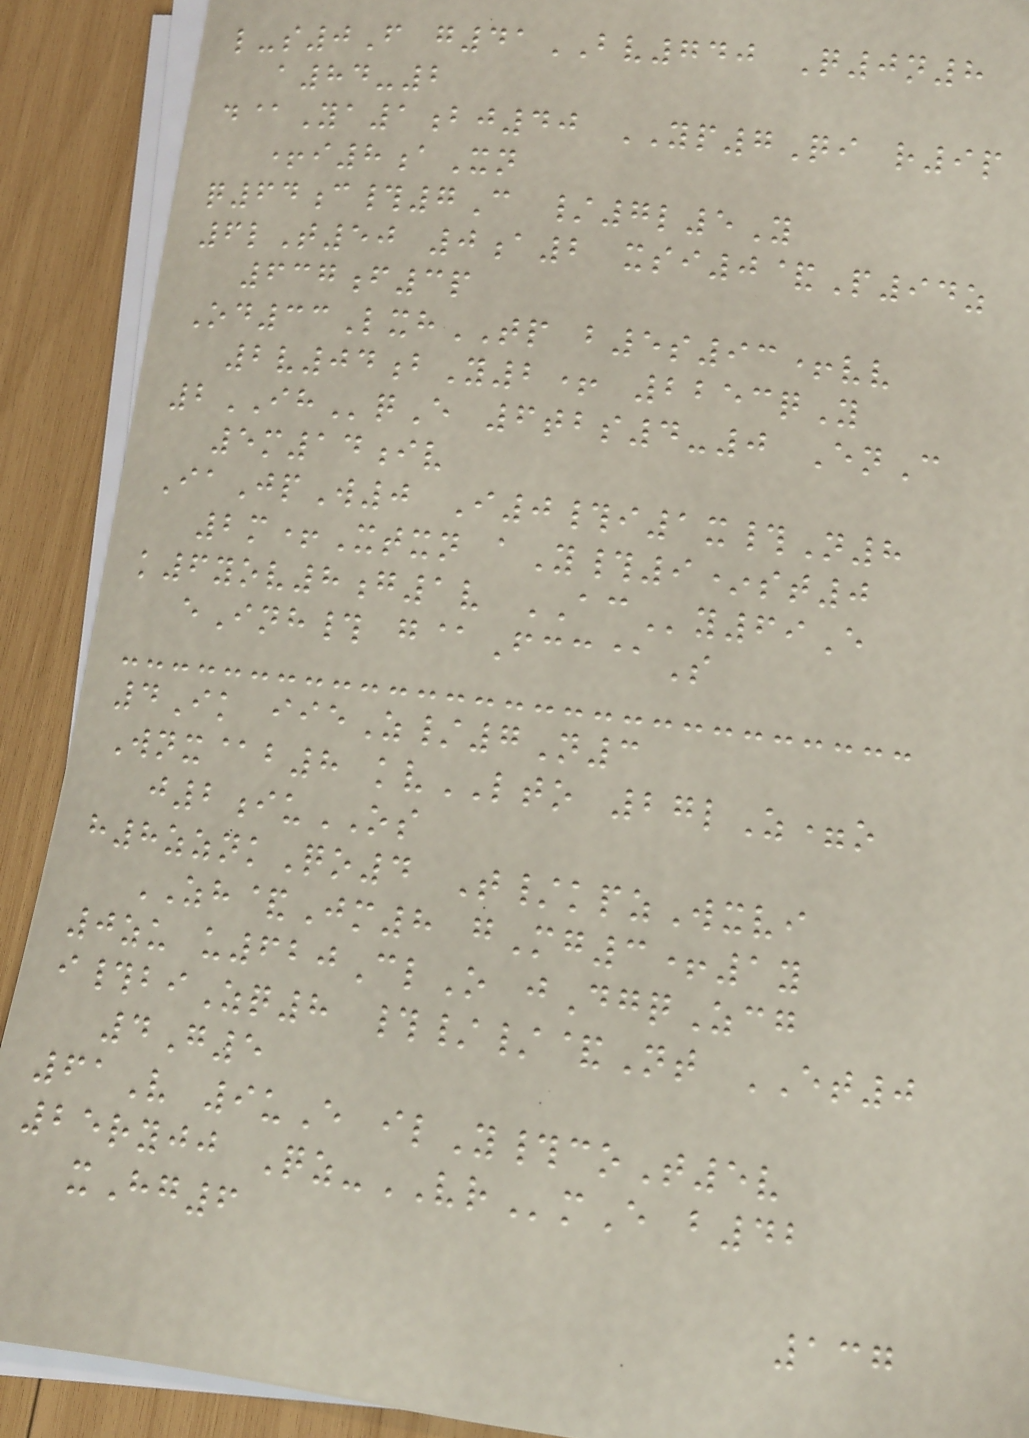l-s0F g41BV740 Q0n8
a84-2
d@Ya1bj40 YP7Qi r9p
+i8aXn
q64c#7C /7l5Y
6lT50 0a2 xsi0&P94z
637f3p
Od33LxhTP b5s93+vv
2v04bY2+ 2253qY
2IHqE 6tbs4-0 EnC
5m14iv
IaJpW0 I0#i1x#N8
2m+Xtxn aY#9*st0
k6yov8g1v ACy69E
eInh# g@Fcc@S
4Ik iieZ/7N3
Wnx@b8 kvLTO 27lZ=o
j2iuOS
h8zznkQo4 T/kpzWxvi
ZH&Jm8 gMg3+1y
0zu u620ClO jDgqZcg
i#biZq8 #//&Nt ET0
4G5
61V 9uE ilY#coT5v
25ryjj Qz-VRmE b42
xHg6
137
